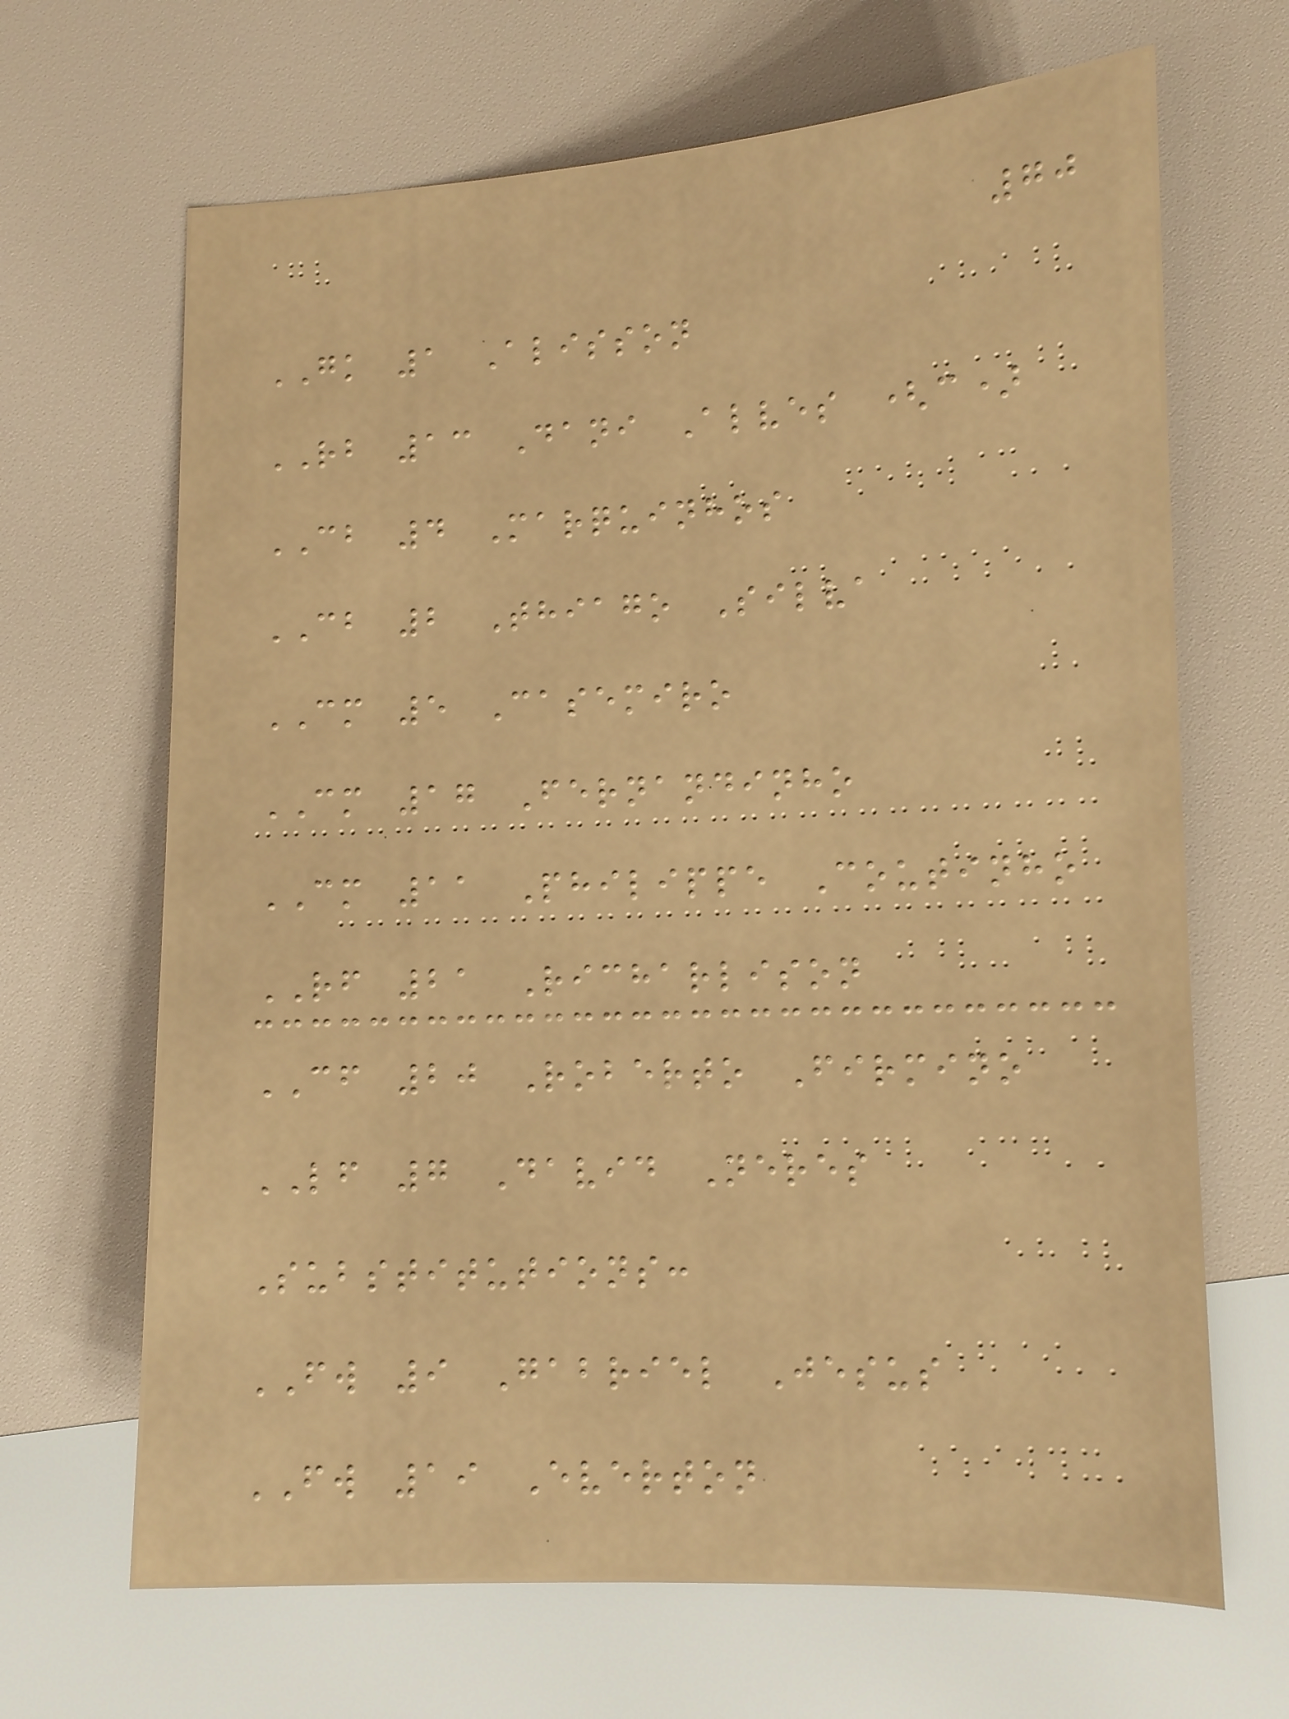70
GK 1 Alisson
RB 13 Dani Alves (c)
CB 4 Marquinhos
CB 2 Thiago Silva
CM 5 Casemiro
CM 17 Fernandinho
CM 11 Philippe Coutinho
RF 21 Richarlison
CF 20 Roberto Firmino
LF 7 David Neres
Substitutions:
FW 9 Gabriel Jesus
FW 19 Everton
